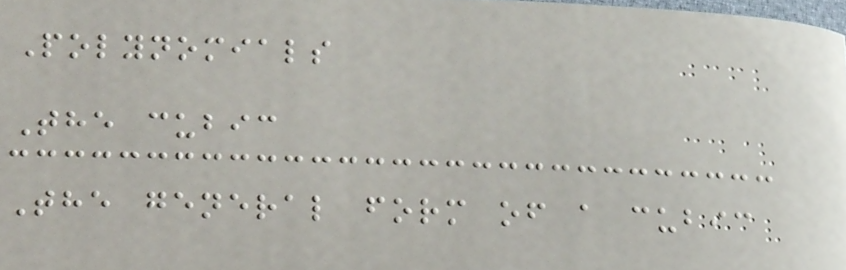Polynomials
The cubic
The general form of a cubic
